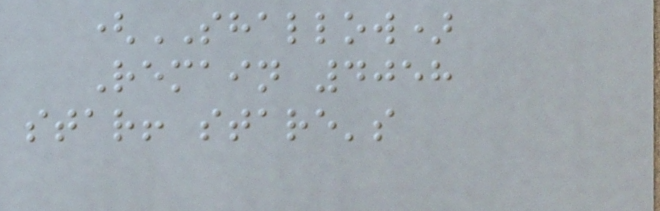(SHALLOW)
Remain 4058
star! stare's
